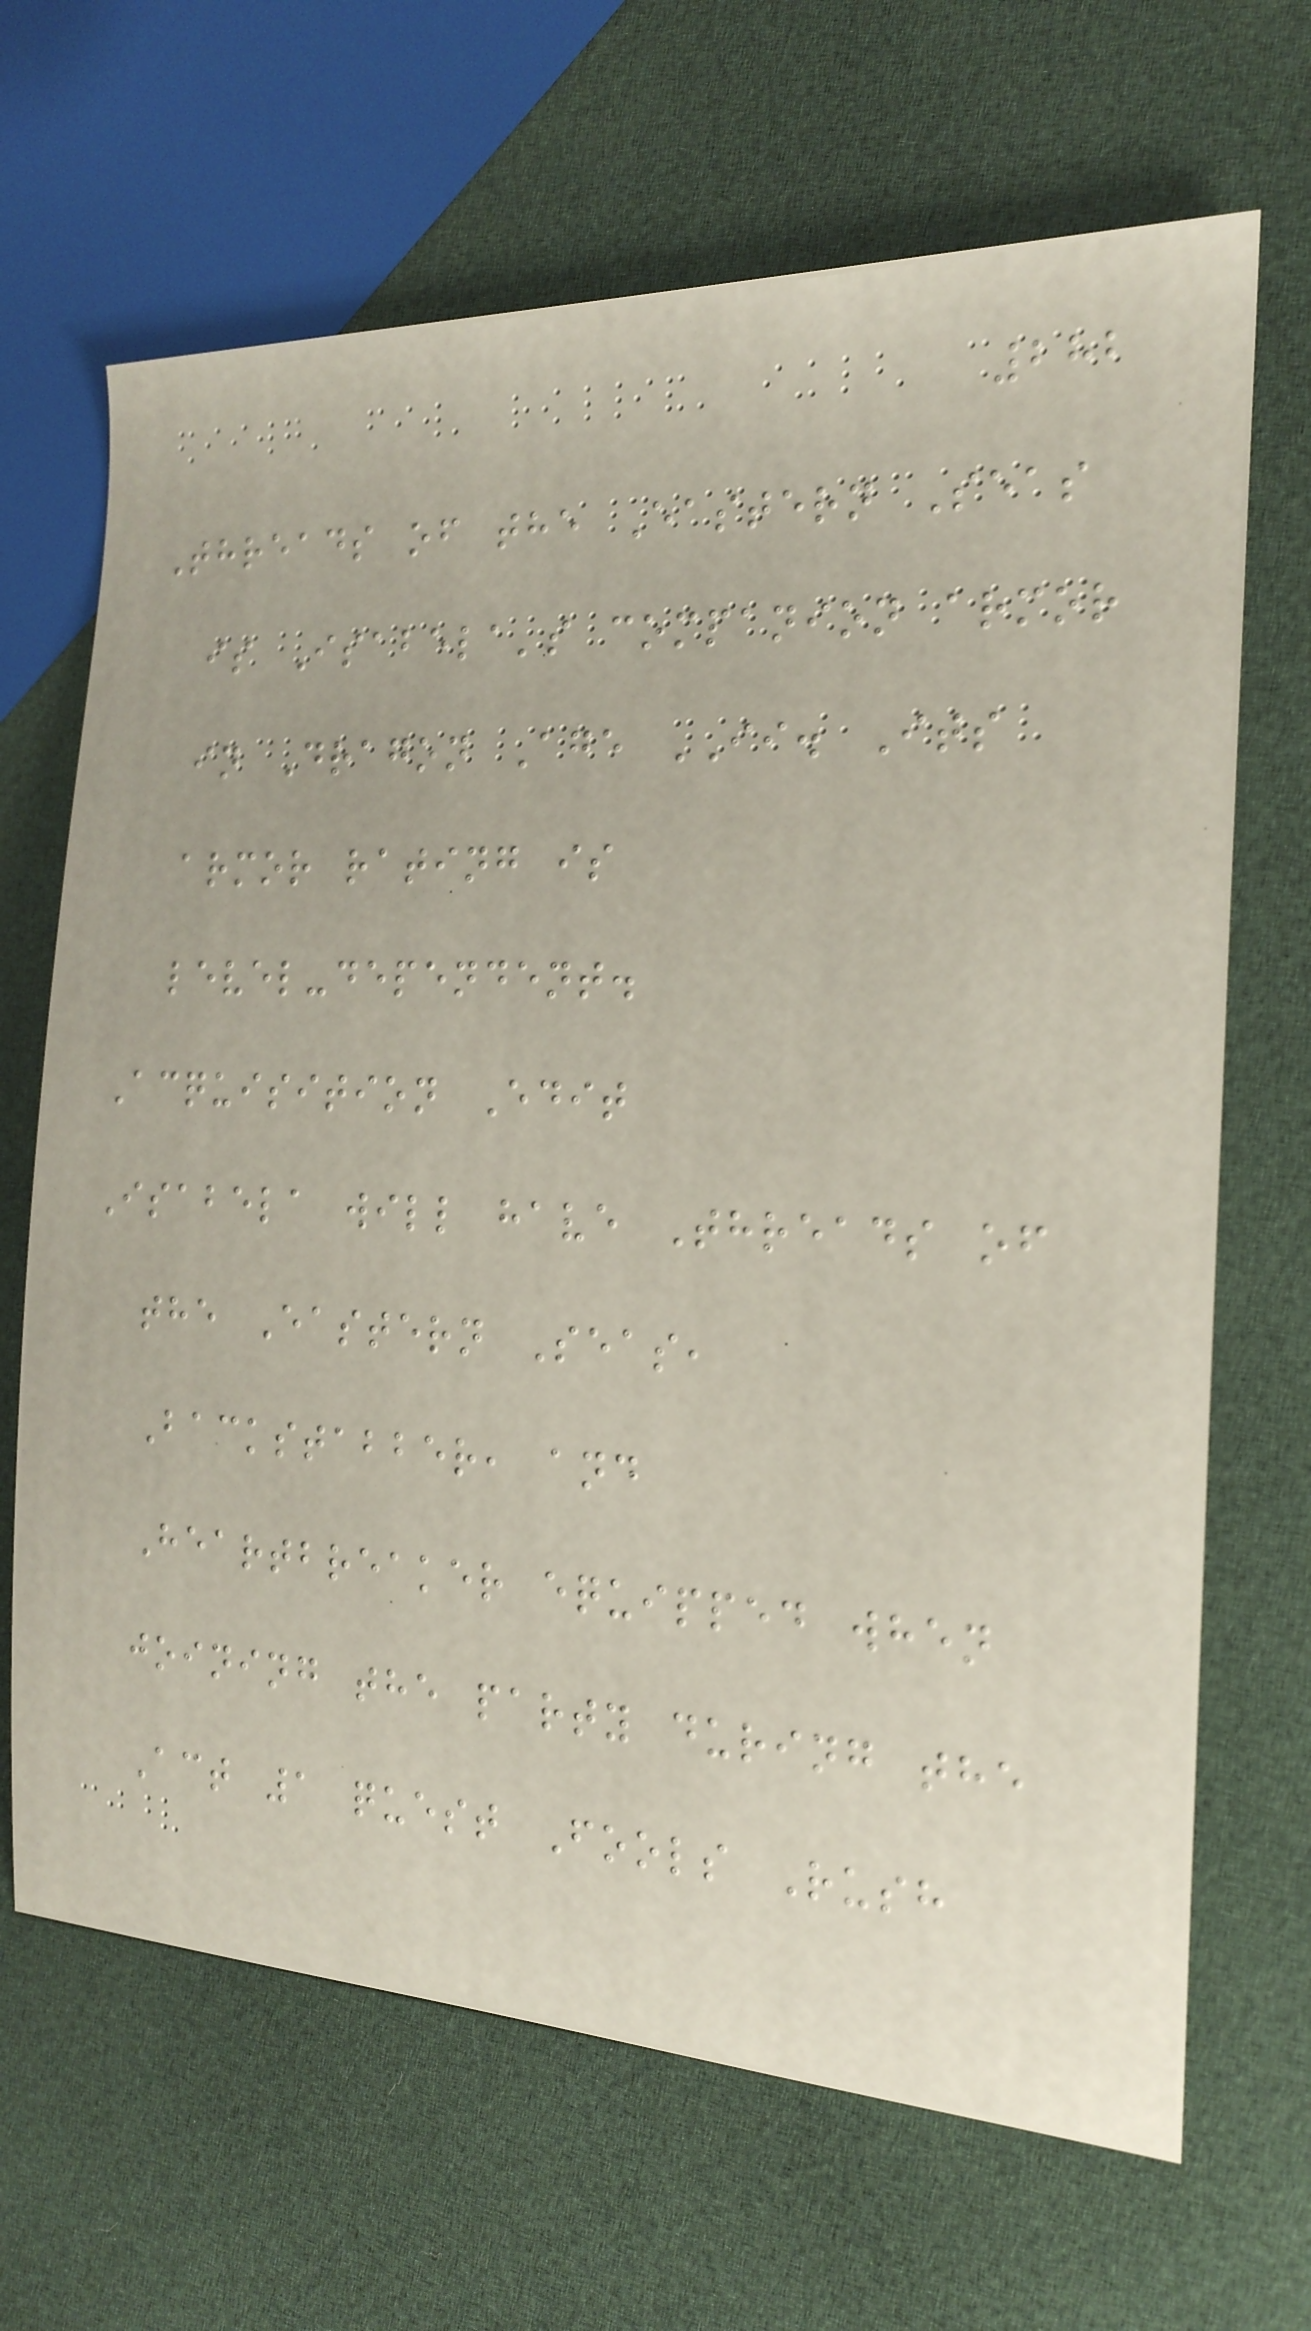282
Threads of the Eastern Seas
is Isabela's companion armor
in Dragon Age II. Its
armor rating is
level-dependent.
Acquisition Edit
Isabela will have Threads of
the Eastern Seas,
Backstabber, and
Heartbreaker equipped when
joining the party during the
Act 1 quest Fools Rush
